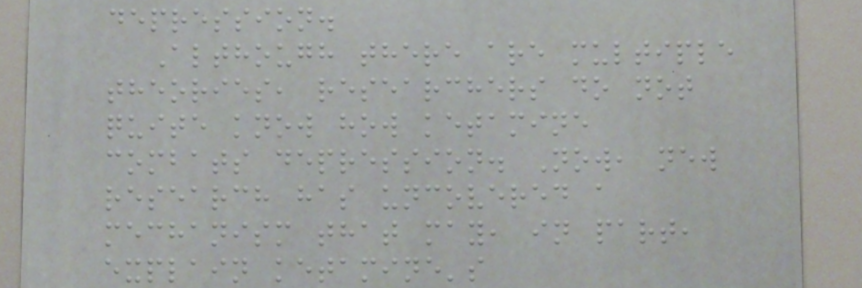depression.
Although there are multiple
theories, researchers do not
quite know how ketamine
combats depression. Now, new
research has uncovered a
mechanism that may, in part,
explain ketamine's
